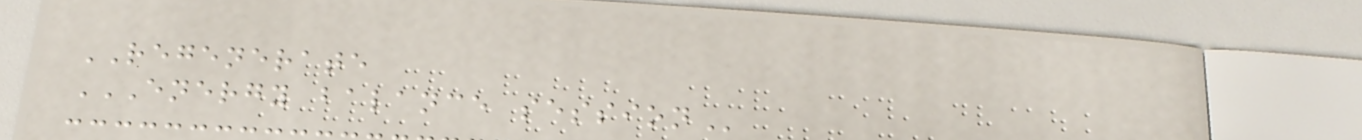REGENERATE
ENERGY BALANCE SESSION
